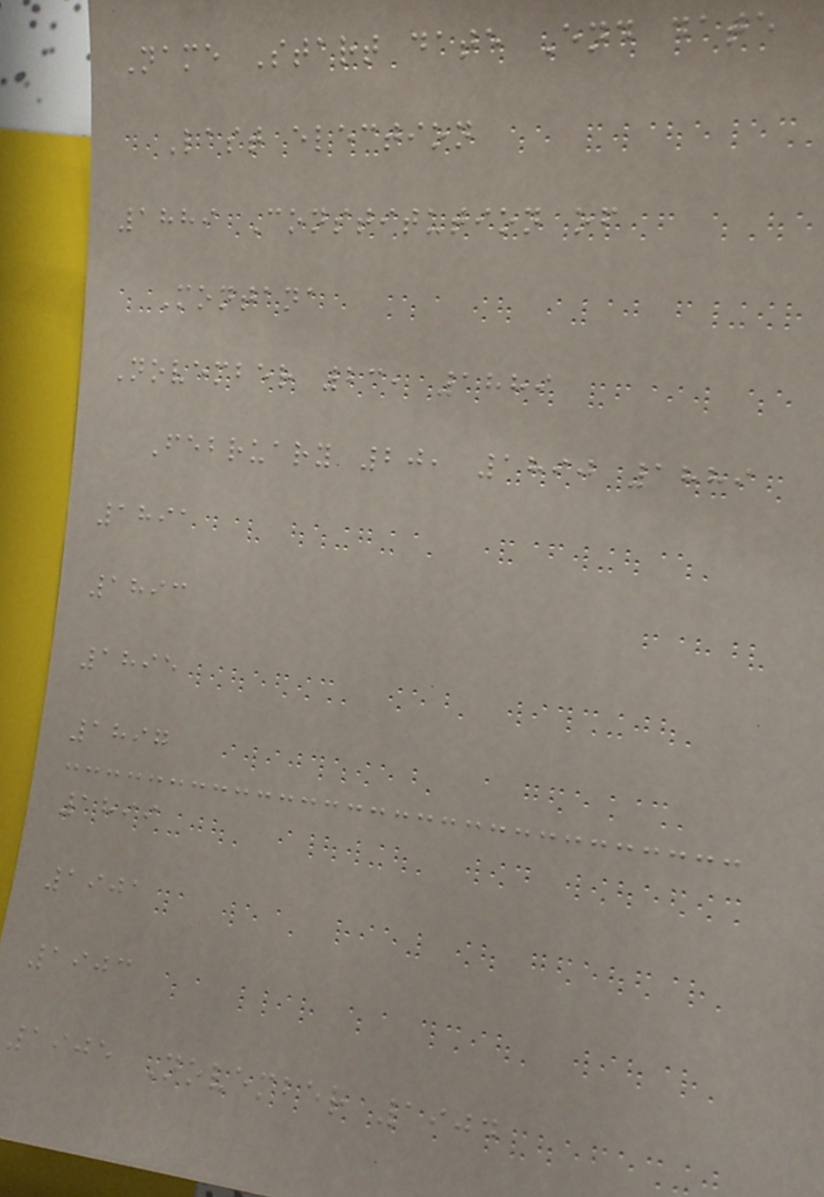Name Start date End date
Last election
1889 Constitution of
Montana
November 23, 1889
February 20, 1890 1889
1891
1893
1895
1897
1899
1901
1903
1905 November 1904
